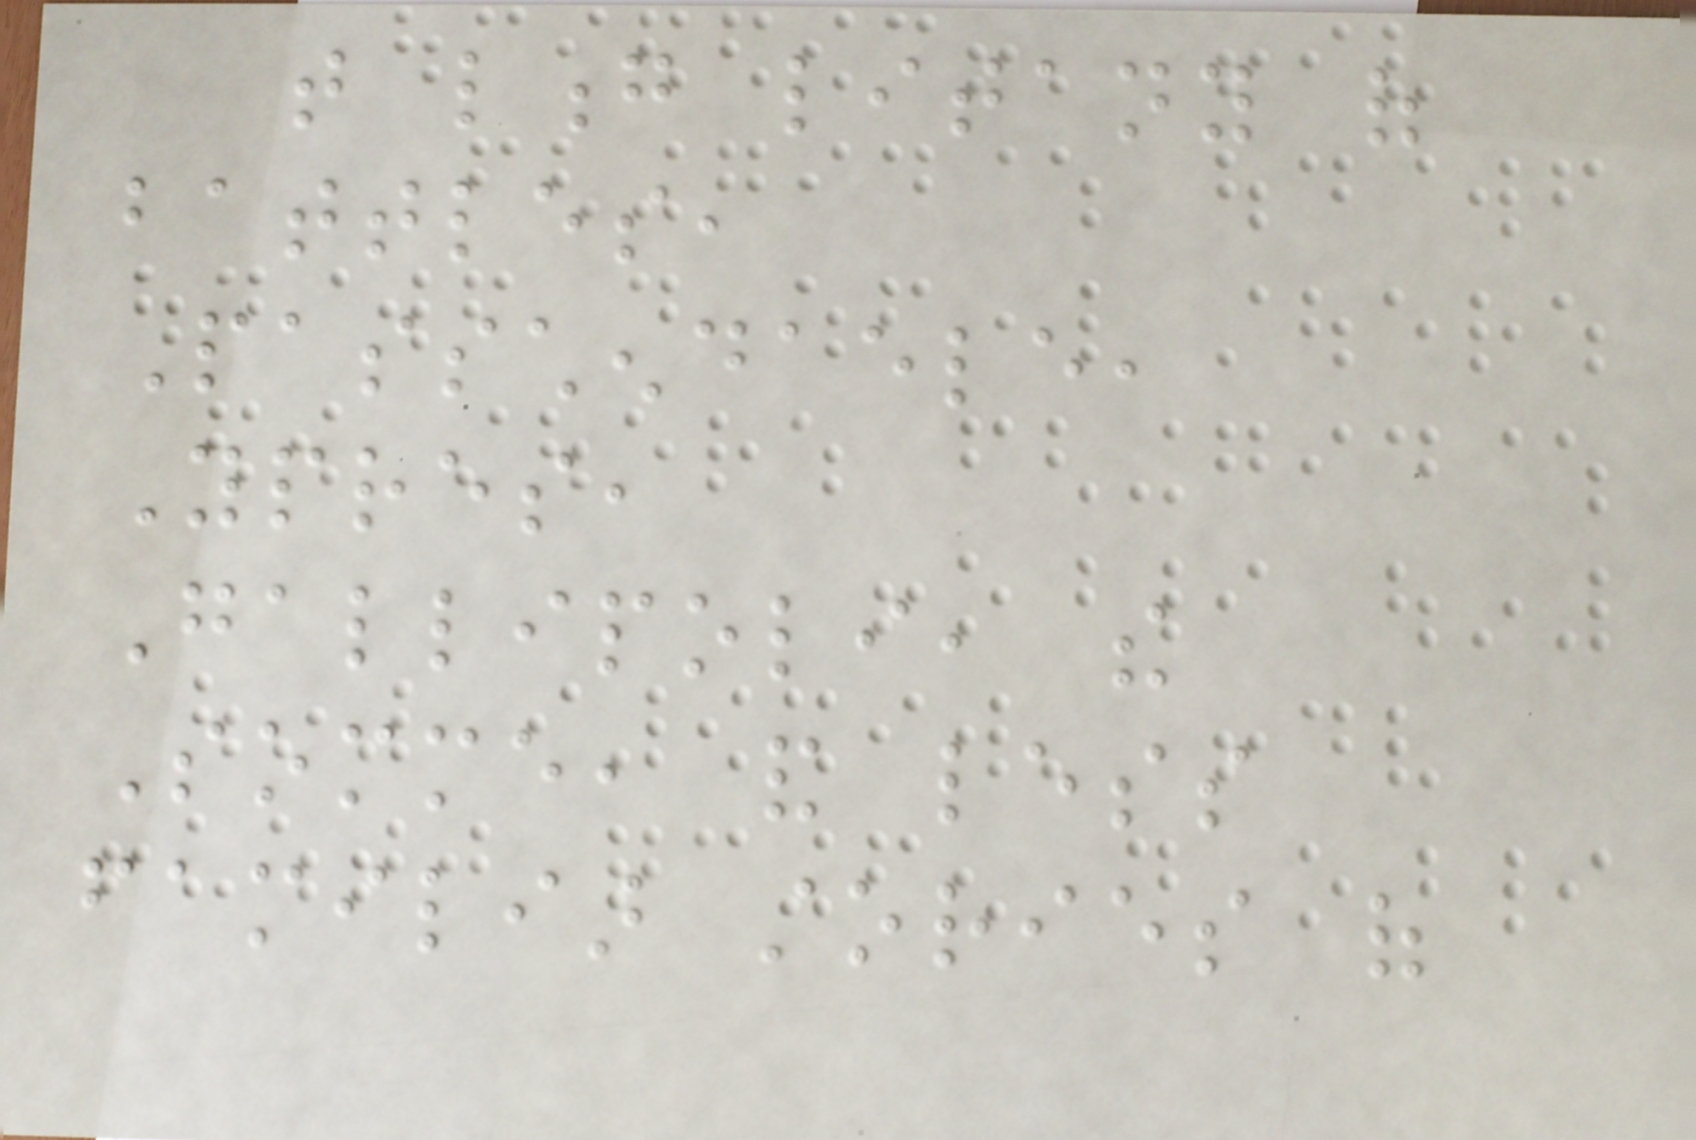that long litany of
battles,
Passchendaele,
Ypres,
Gallipoli, the
Somme, and less
familiar stories of
